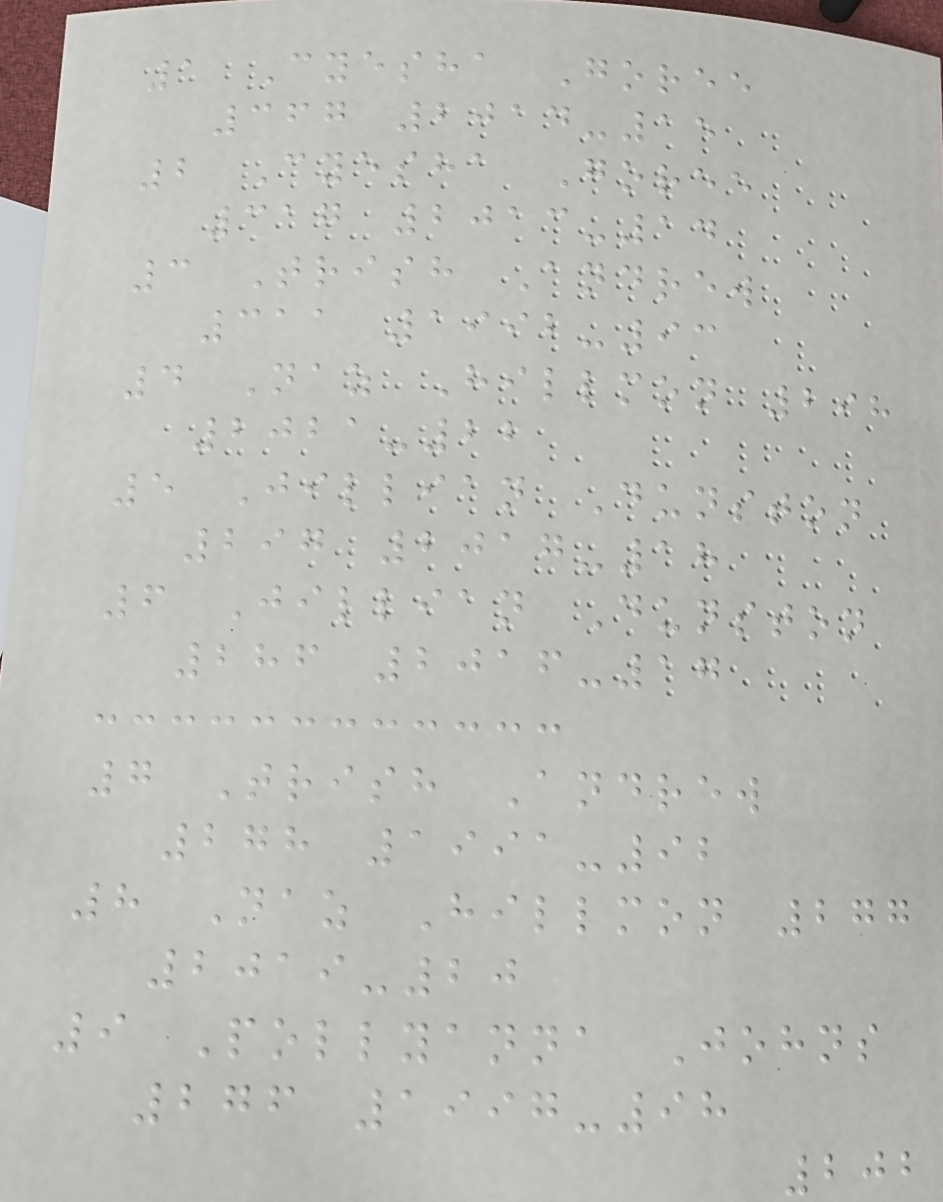1 Cyesha Goree
367 2014-15
2 Cyesha Goree
317 2013-14
3 Trish Andrew
311 1992-93
4 Naz Hillmon 298
2021-22
5 Jillian Dunston
297 2017-18
6 Jillian Dunston
286 2016-17
7 Trish Andrew
278 1991-92
8 Naz Hillmon 277
2019-20
9 Pollyanna Johns
276 1997-98
202
